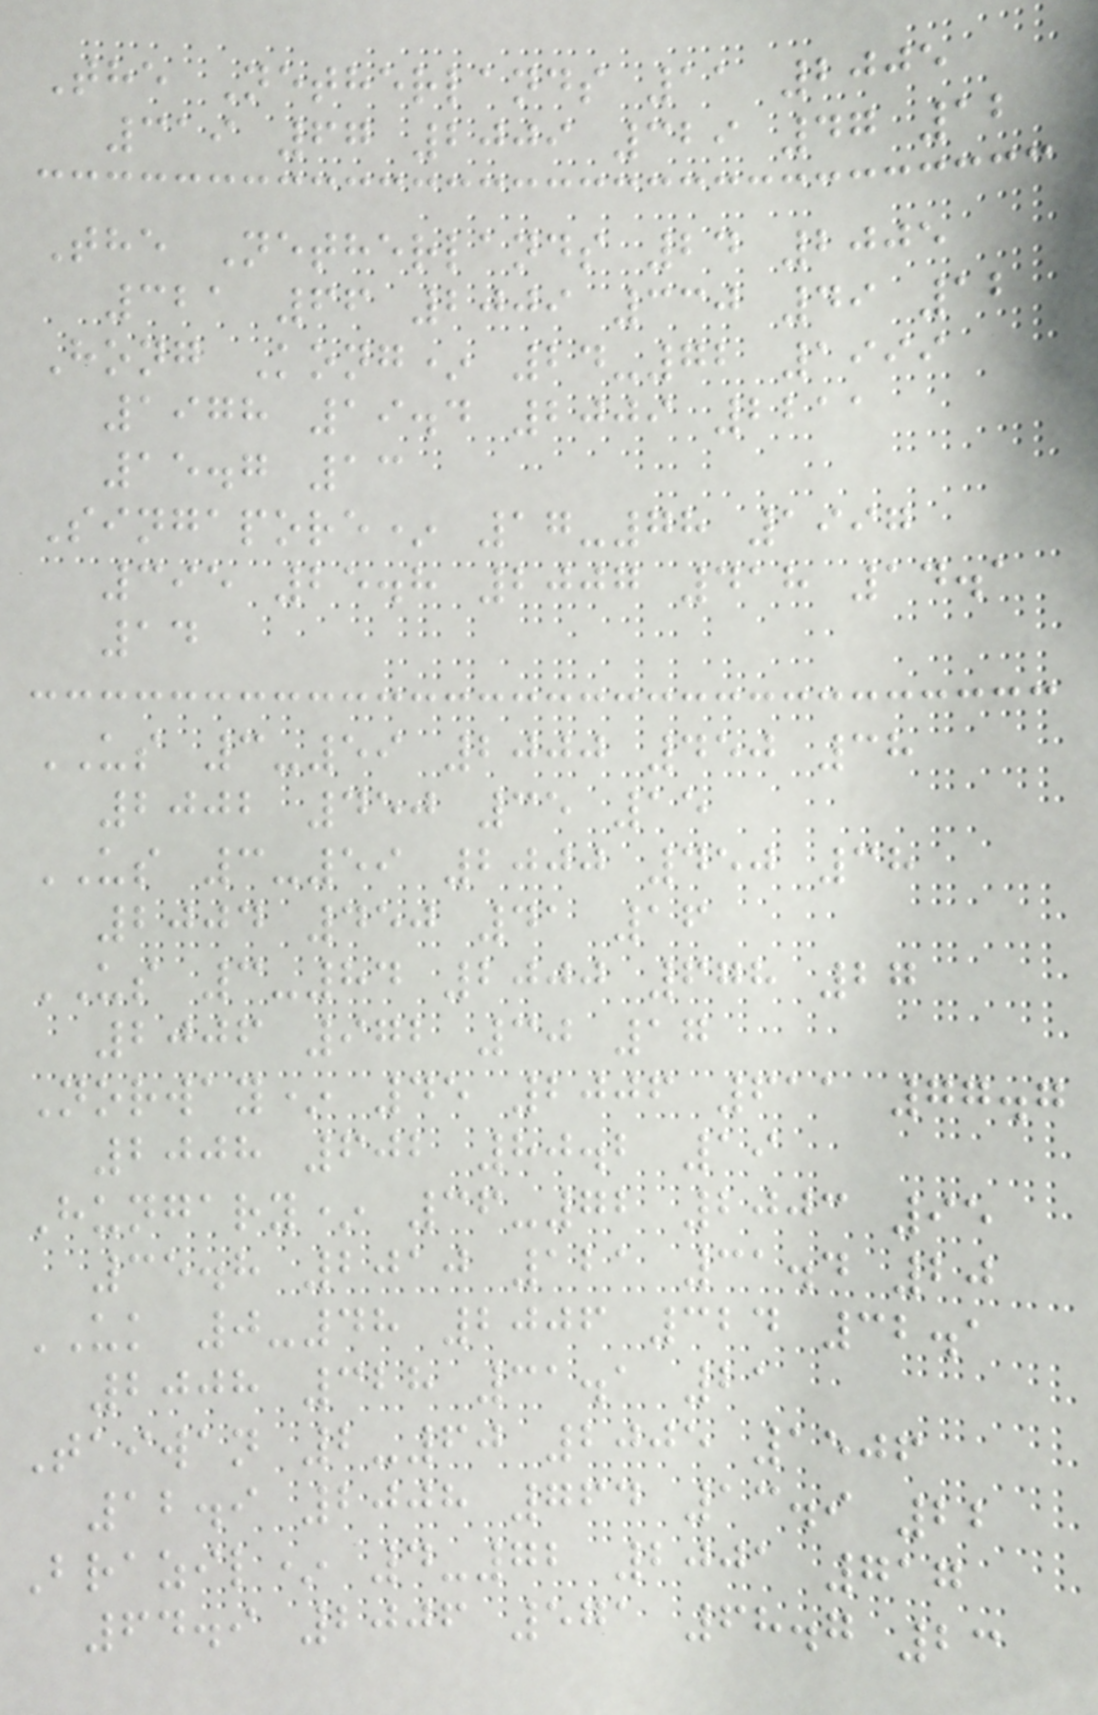The Netherlands 11 2005
319 67 2009 329 47 12
The Netherlands 24 2005
321 66 2009 330 49 12
Hong Kong* 24-72 1999
1978 19.4 2009 2211
15.7 13
Singapore* 17-78 1997
395 25.8 2007 418 14.1
14
US 3-59 2000 450 38
2002 450 35 15
US 3-59 2000 450 38
2004 450 41 16
US 3-84 2000 678 27
2006 972 30 17
Norway* 45 2006 611 77.7
2008 602 80.2 19
Hungary* 36-72 2003 95
35.8 2010 121 31.4 20
UK 0-48 2006 324 32.1
2008 328 31.1 21
Taiwan 2-60 2005 1506
12.9 2008 764 13.9 22
Brazil* 4-72 2001 717
64.9 2006 571 68.7 23
